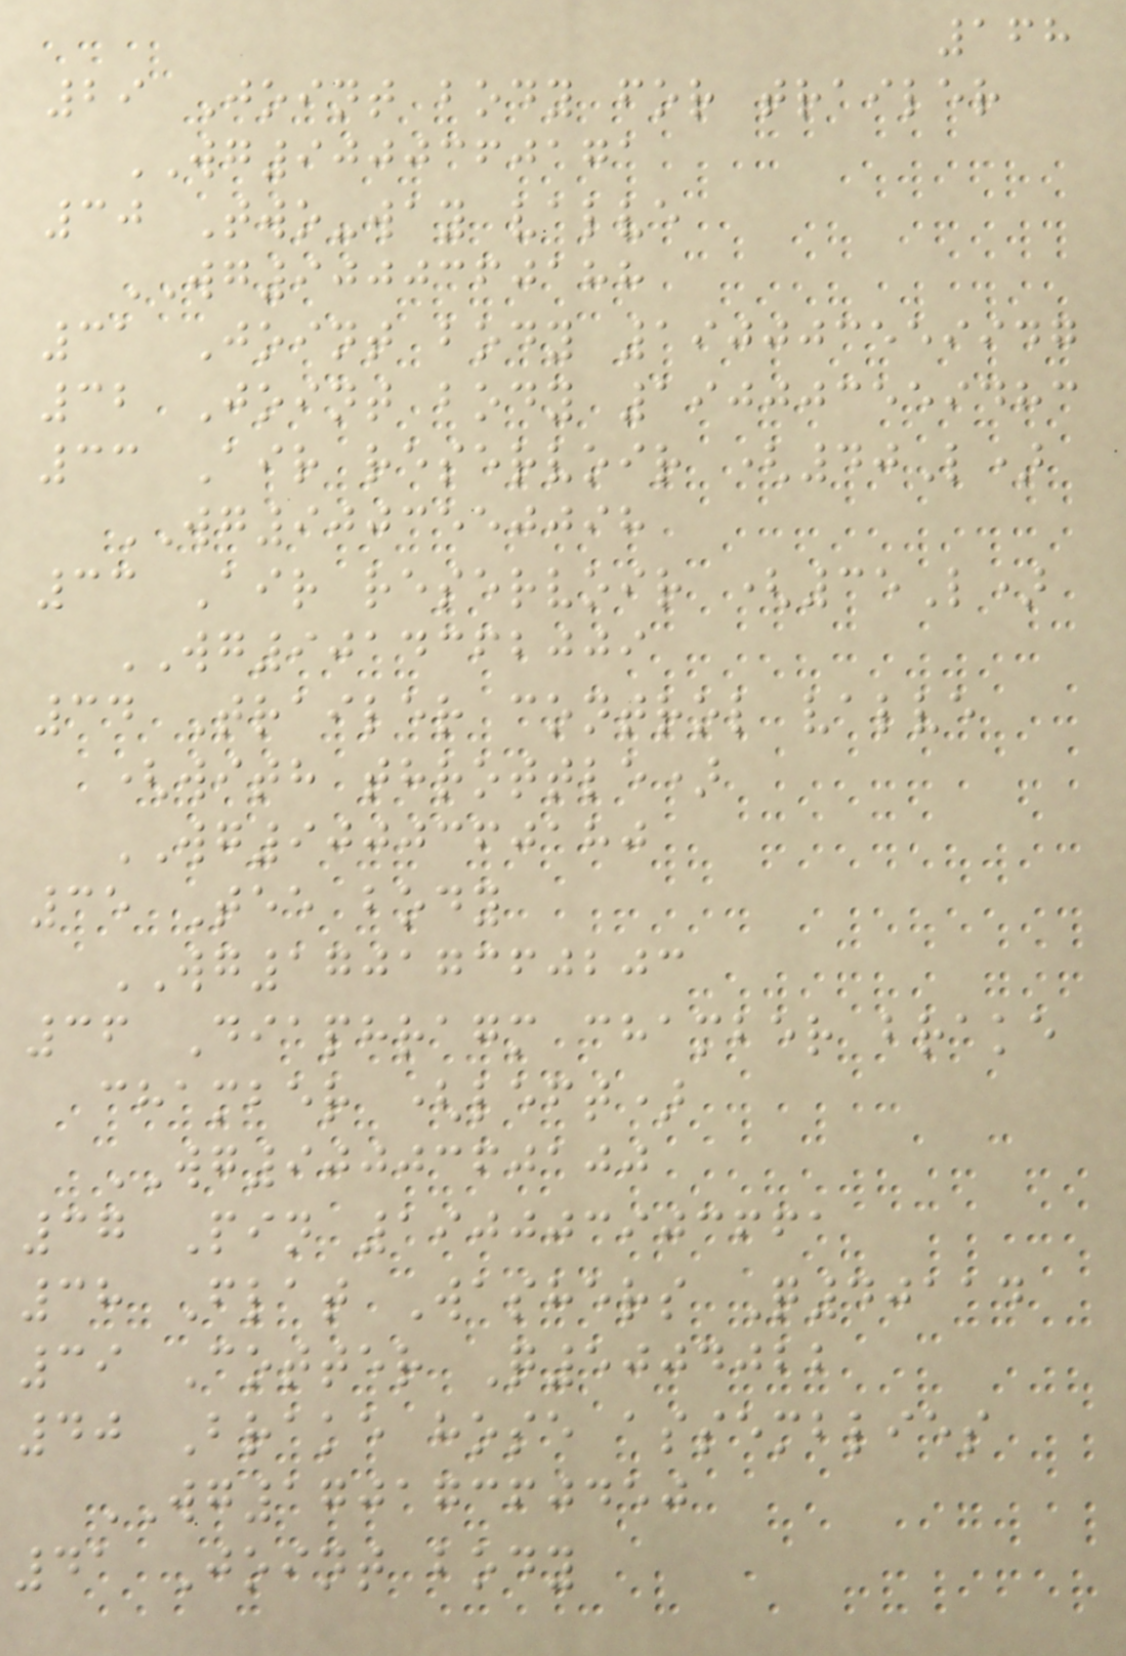168
29 Joint body for trailer
WG9000360171
30 Two-way valve
WG9000360188
31 Joint body 190003559947
32 Joint body 190003559483
33 Air reservoir (40L)
WG9003550098
33 Air reservoir (35L)
WG9014362009
34 Trailer control valve
(with throttle)
WG9000360180
35 Tee body
WG17017360203
36 Diaphragm chamber brake
chamber (left)
WG9000360100
37 Pin 190003903661
38 Flat Washers Q40114
39 Cotter Q5004022
40 Brake hose assemblies
WG17017360450
41 Joint body
